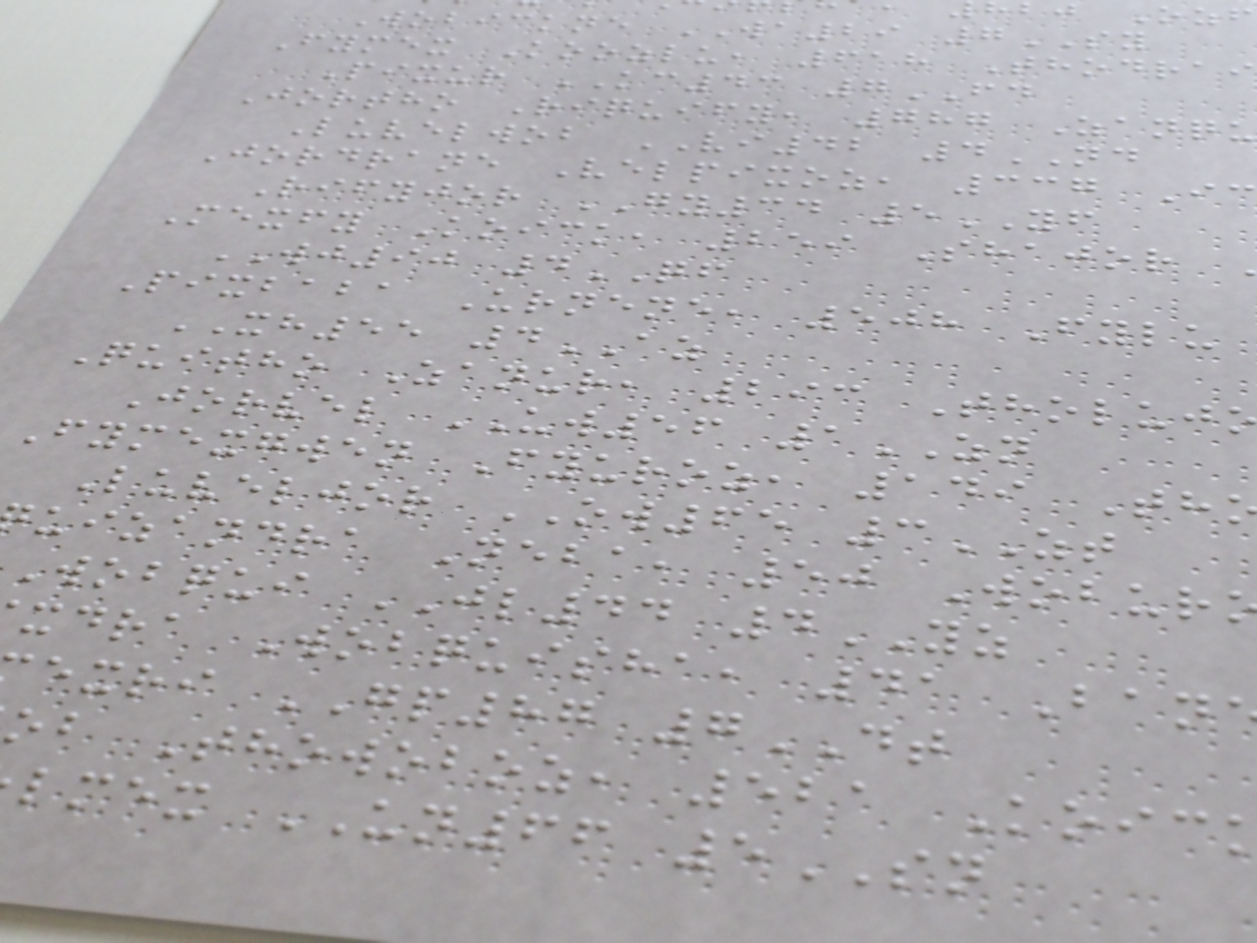Wobickne WA29 7SY
Fymex Koozlu, 618 Thodrai
Pixur KC43 7FD
Jortho Riquify, 787 Zanqu
Luvelwob VI42 4ND
Jordrane Velpixoz, 337 Ic
Rifyjor GY34 5YF
Mexfy Koick, 259 Shajor
WJ90 4QF
Pixbaba Urnene, 508 Fylu
XH55 4AZ
Quitho Zanur, 293 Tholuj
Jorvel UW56 1ZN
Fymexgwen Fyuroz, 149 Th
Luveljor OW65 3ZT
uizandra Neba, 50 Wobur
Wobqui JL44 4YZ
xdra Wobquisha, 41 Ban
exri GP87 7DT
ob Thowoboz, 521 Koic
lmex UN66 5SN
